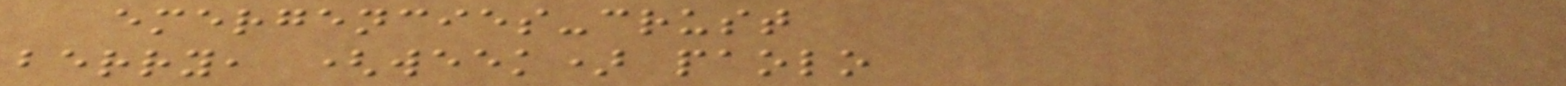emergencies-crust
berry, (week) paolo
